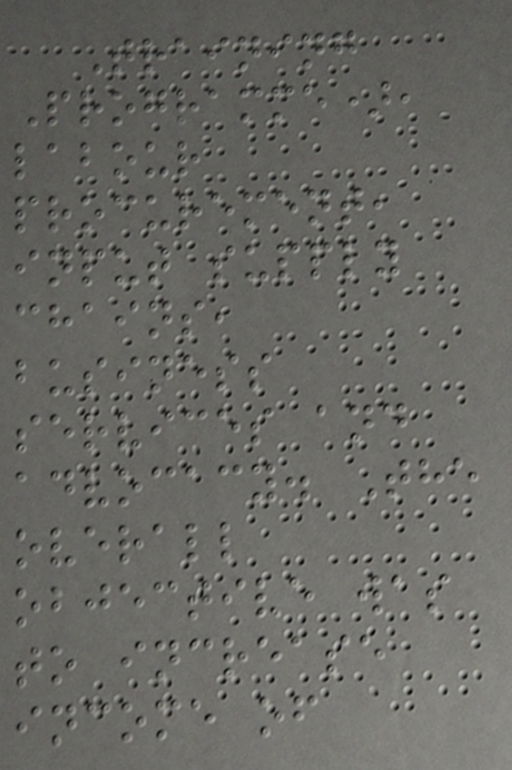Training
Programme),
labour
procurement,
input supply
chains,
business
services and
advocacy. The
overall
objective was
to increase
income of
